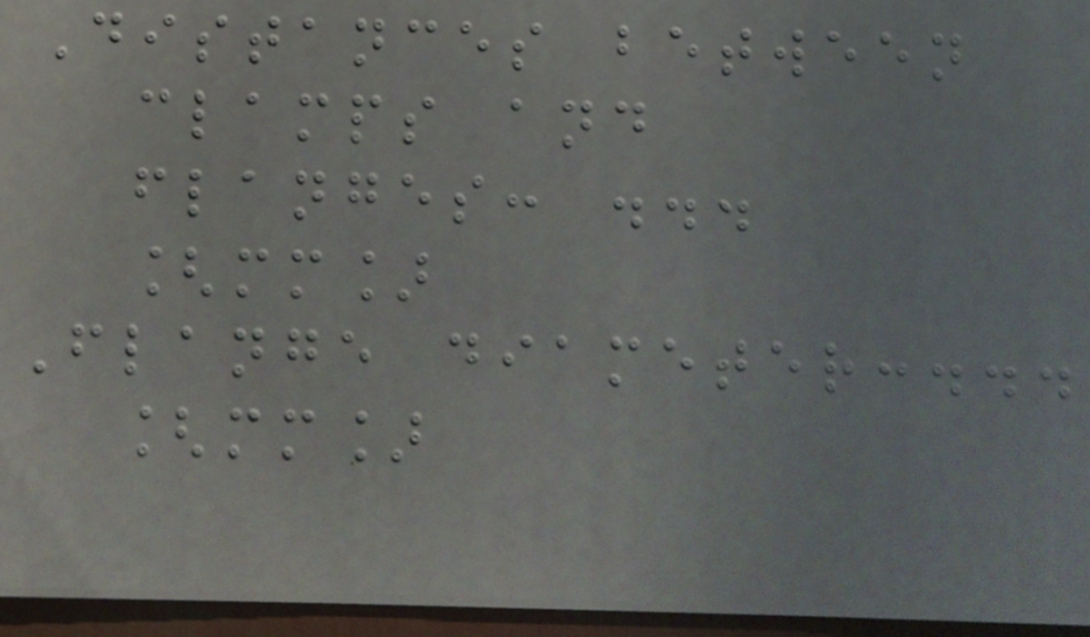Distances between
clamps and
flanges: ...
[mm]
Flange diameter:...
[mm]
